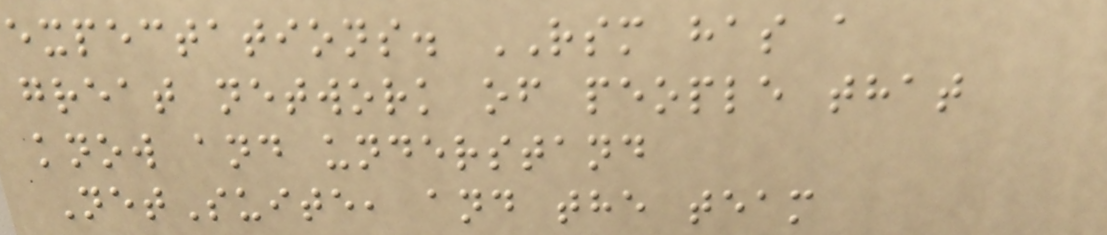expectations. RSM has a
great network of people that
know and understand
NetSuite, and the team
